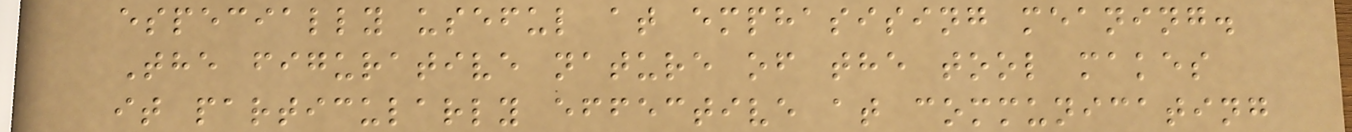especially useful at emphasising meaning.
The figurative nature of the tool makes
it particularly effective at communicating
